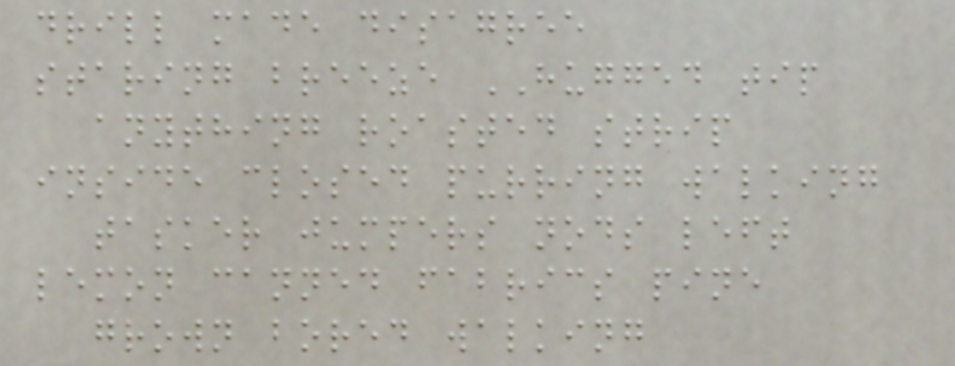drill made disagree
staring breeze HUGGED tip
anything roasted strip
inside closed purring walking
tasker jumpers nods left
lemon canned fabrics pine
grown bored walking
